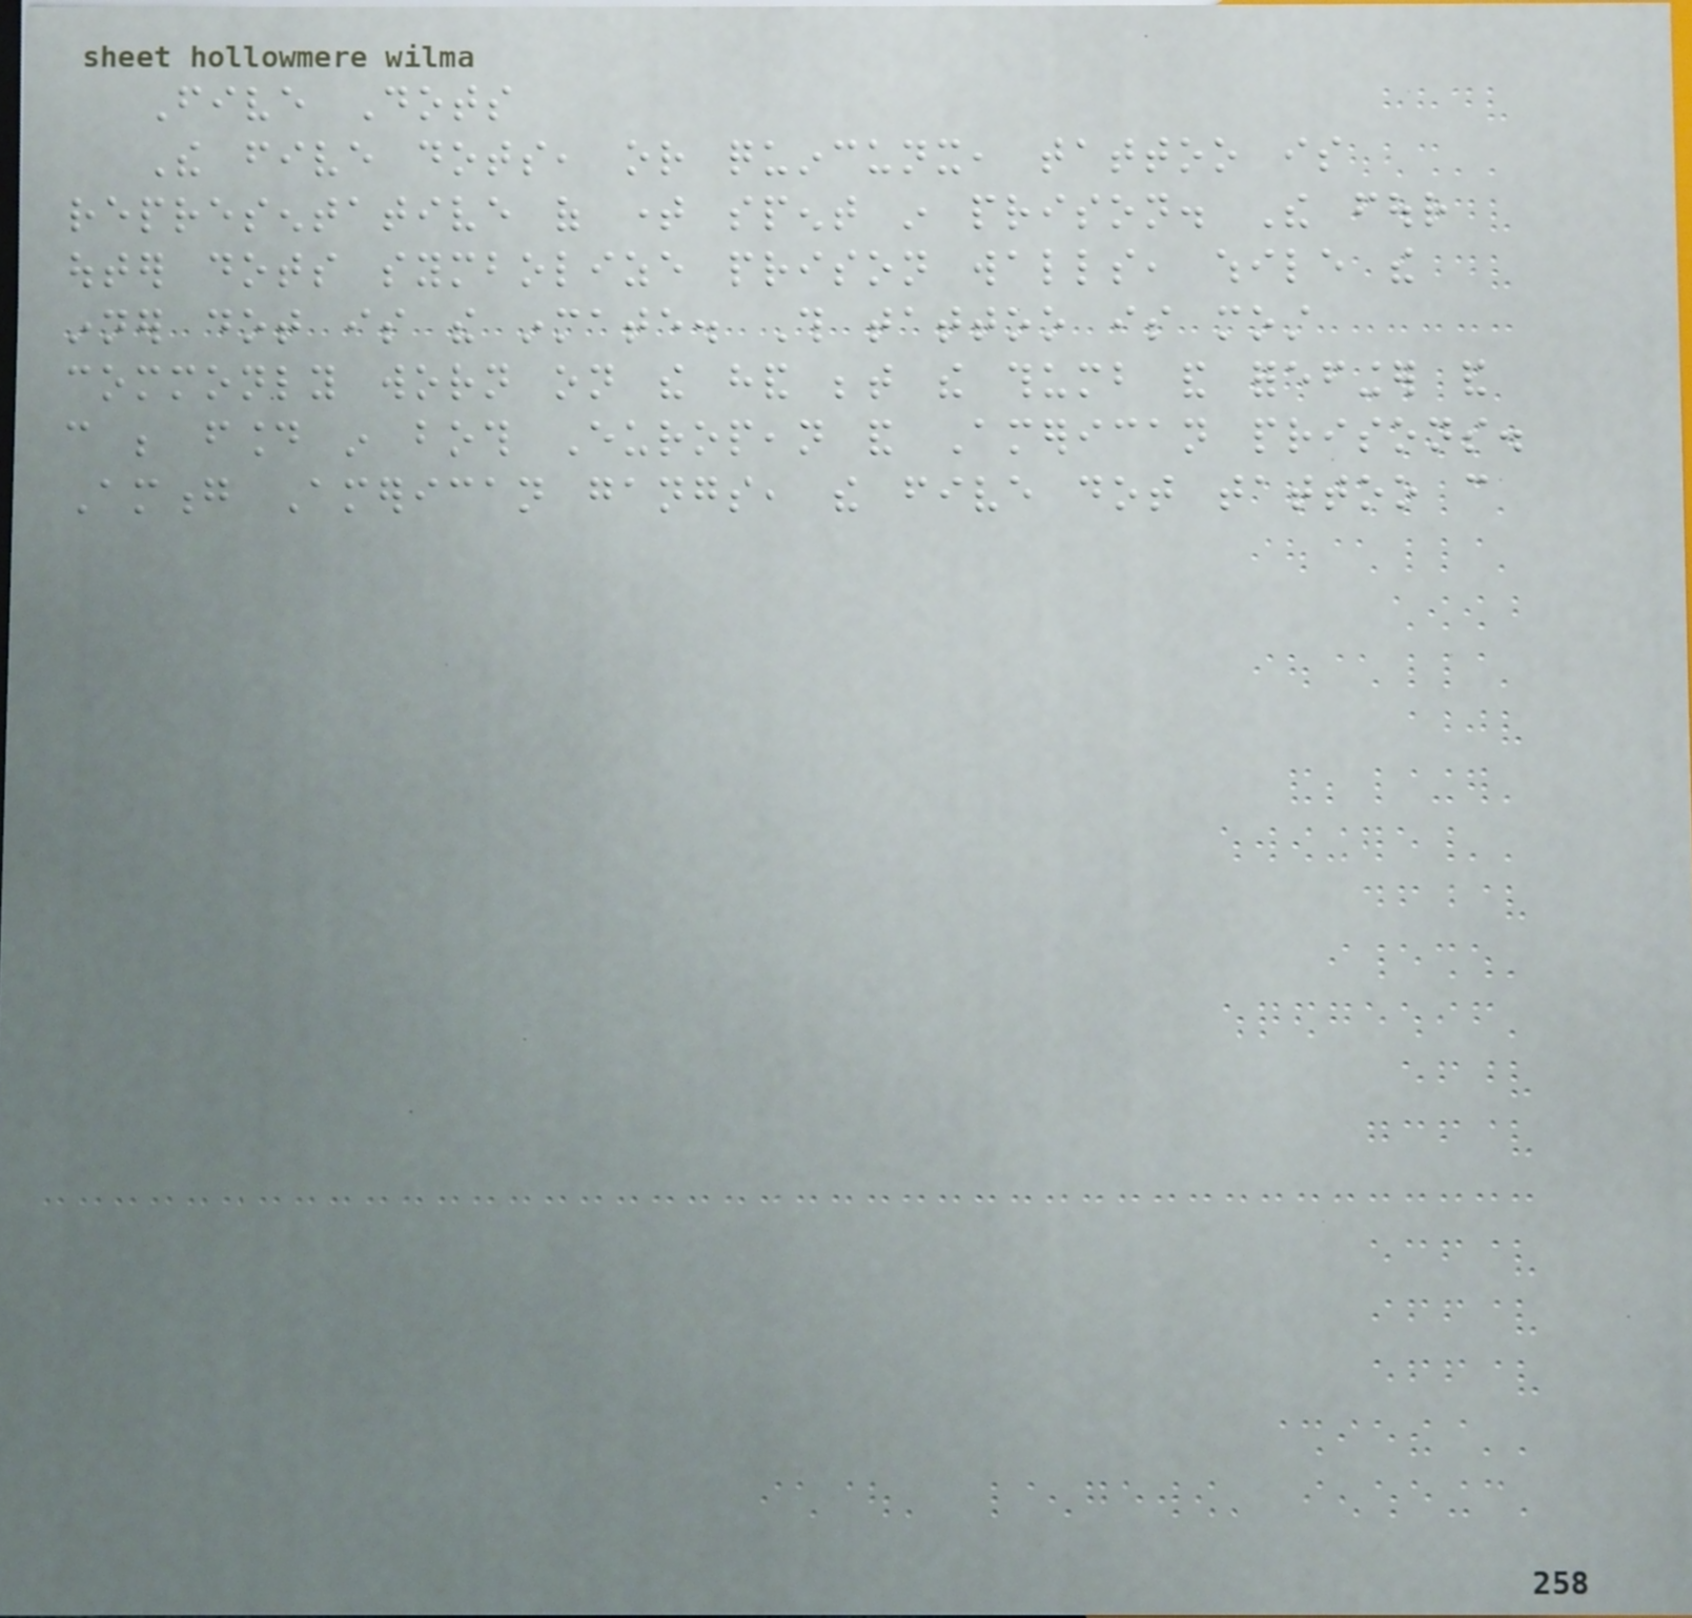Five Dots
The five dots, or quincunx, tattoo is
representative of time spent in prison. The four
outer dots symbolize prison walls, while the
inner dot is the inmate. This tattoo is most
commonly worn on the hand between the thumb and forefinger and
can be found in both European and American prisons.
Among American gangs, the five dot tattoo can
